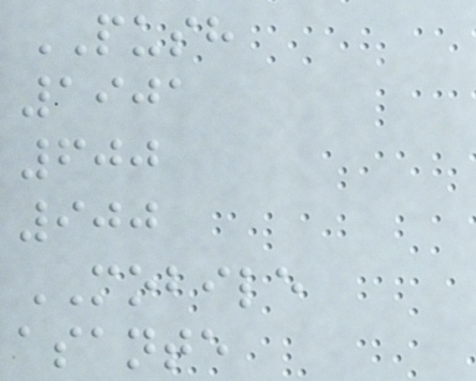PUSH
1901
600
900
MOBILE
asante
